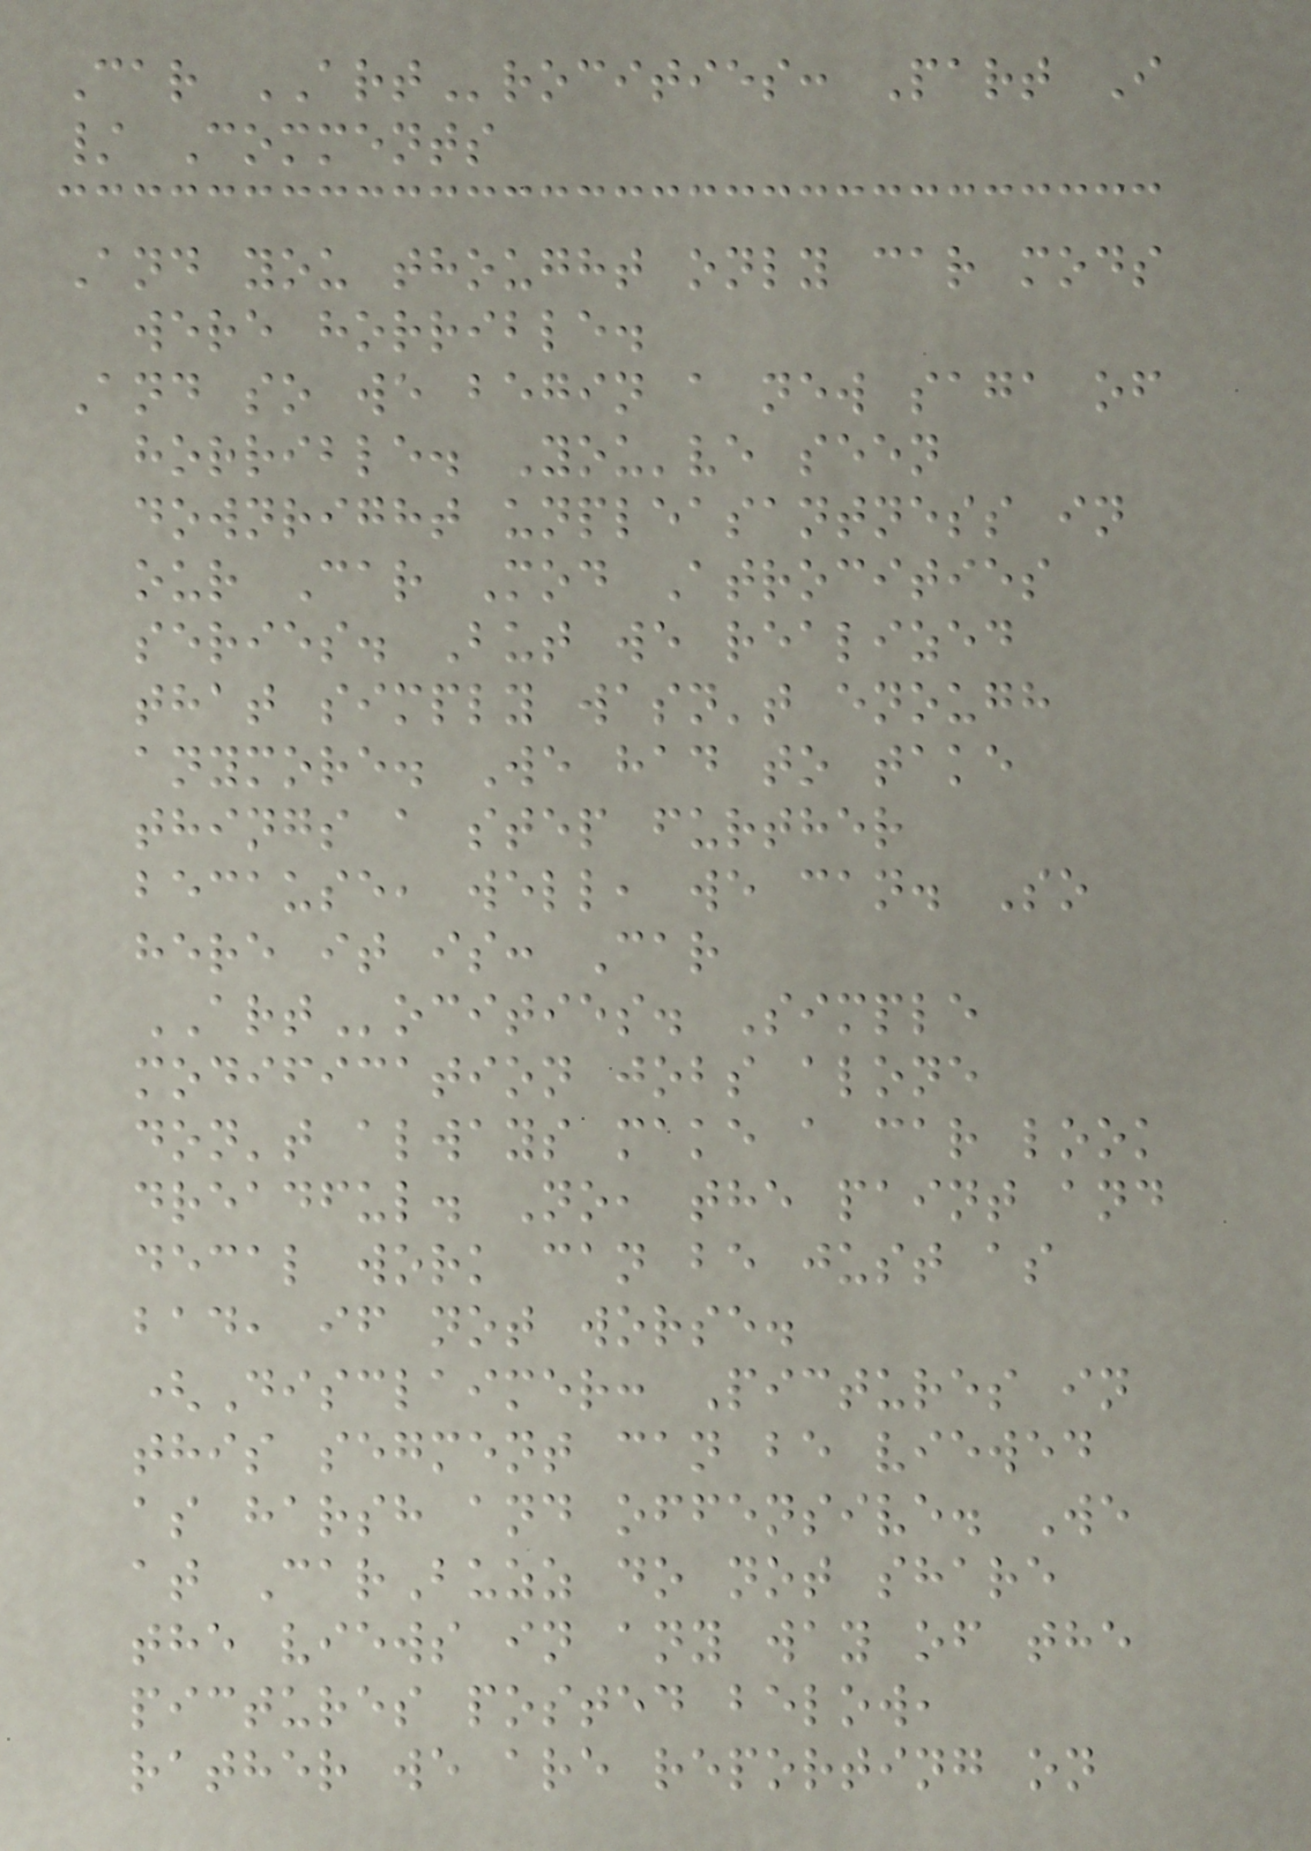Car ARTrocities: Part I
/ Comments
And you thought only car mods
were horrible.
And so we begin a new saga of
horrible. You've seen
downright unpleasantness in
our Car Mod Atrocities
series. But we realized
that simply wasn't enough
anymore. We had to take
things a step further
because, well, we can. So
here it is: Car
ARTocities. Simple
modification jobs alone
don't always make a car look
dreadful. No, the paint and
decal work can be just as
bad, if not worse.
(Disclaimer: Pictures in
this segment can be viewed
as harsh and offensive. We
at CarBuzz do not share
the views in any way of the
pictures posted below,
rather we are reporting on
